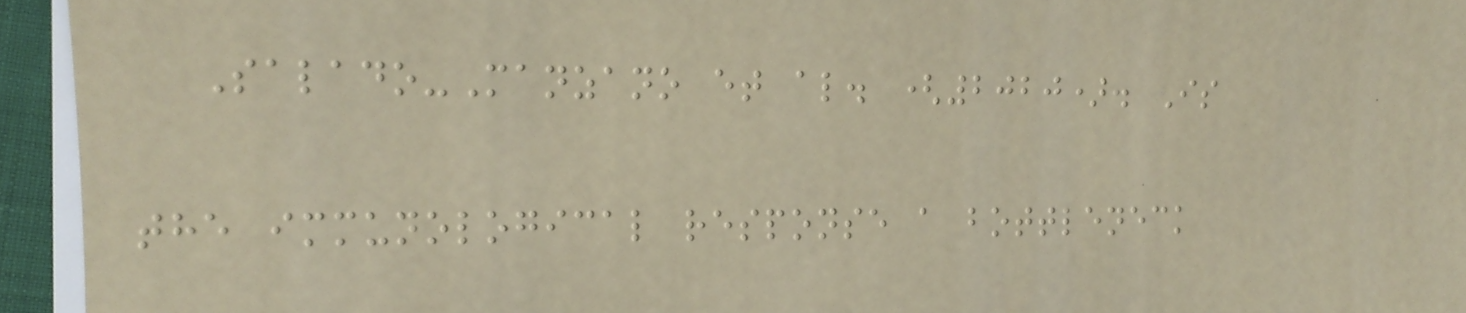Salado-Manzano et al. (2020). Is
the immunological response a bottleneck
